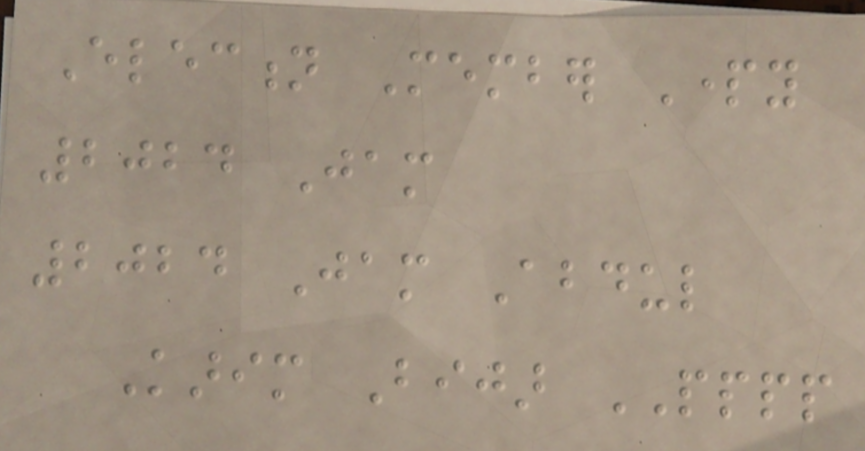Election Member Party
2024 Jam
2024 Jam Abdul
Karim Bijar PPPP
